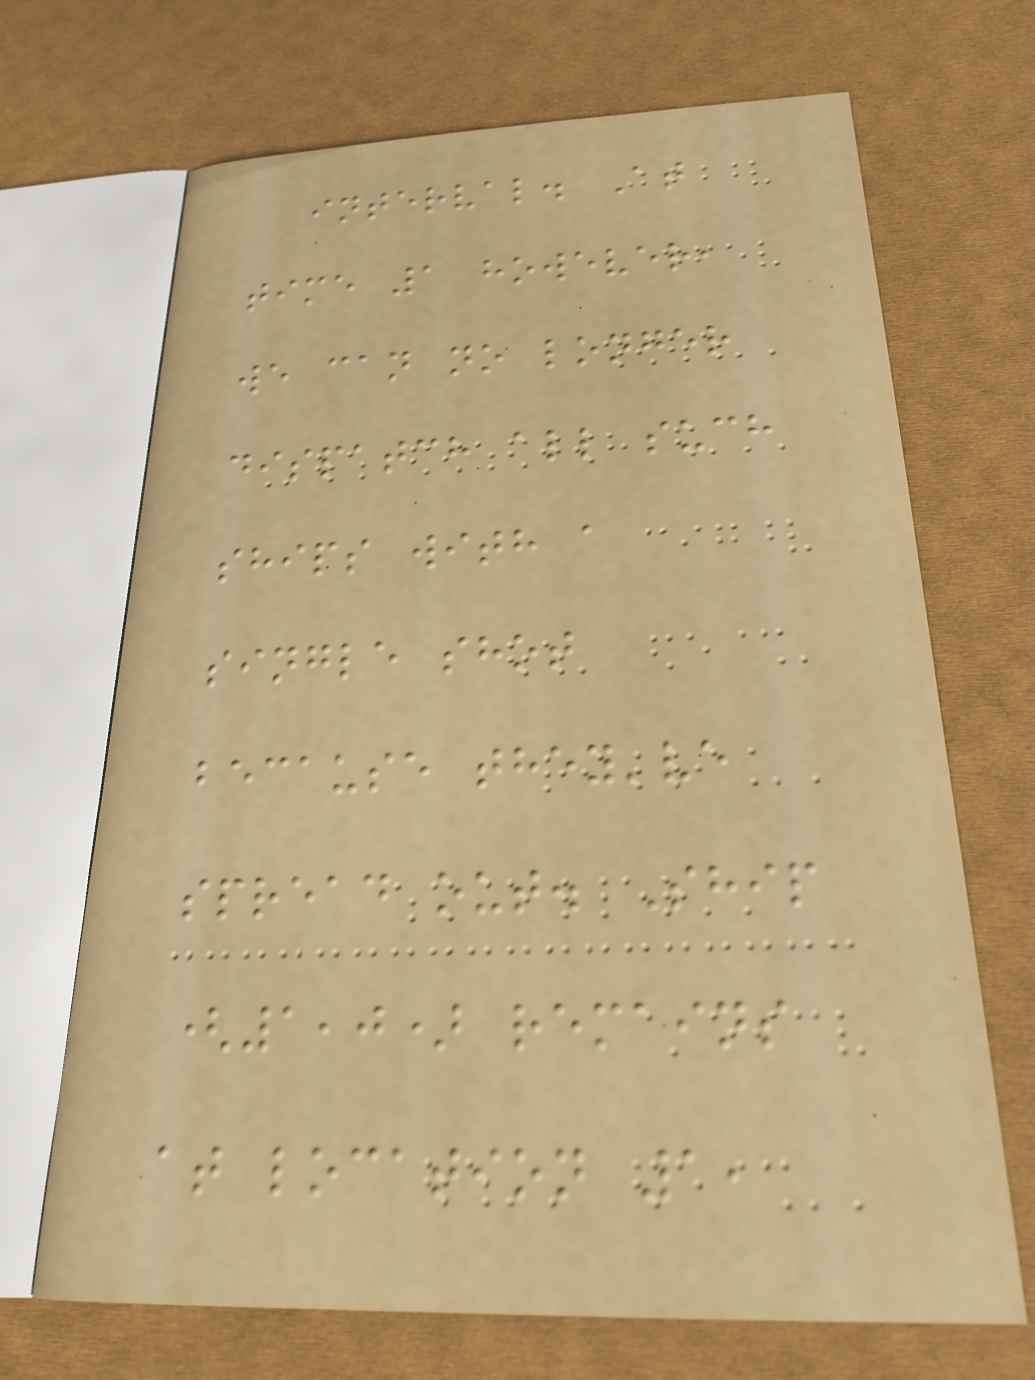interval. At
time 1 however,
we can no longer
dispatch all such
ships with a
single shot
because they've
spread out. Ship
(1,0) remains
at location 1,
